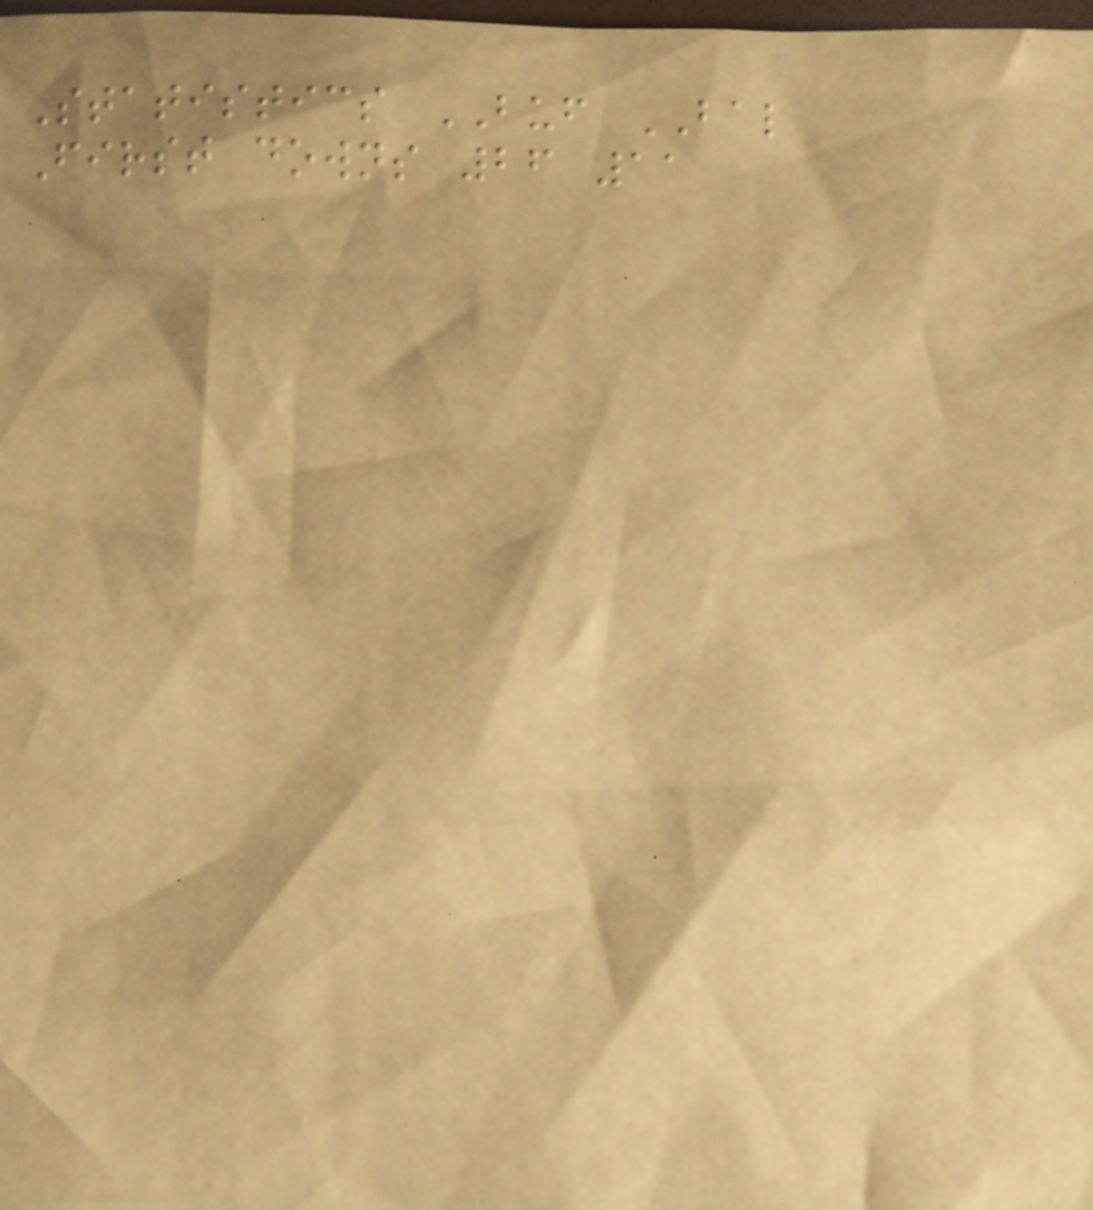Statistics BUF BAL
First downs 26 11
